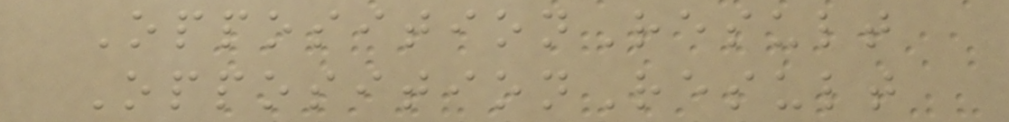OppositionResult
OppositionResult
